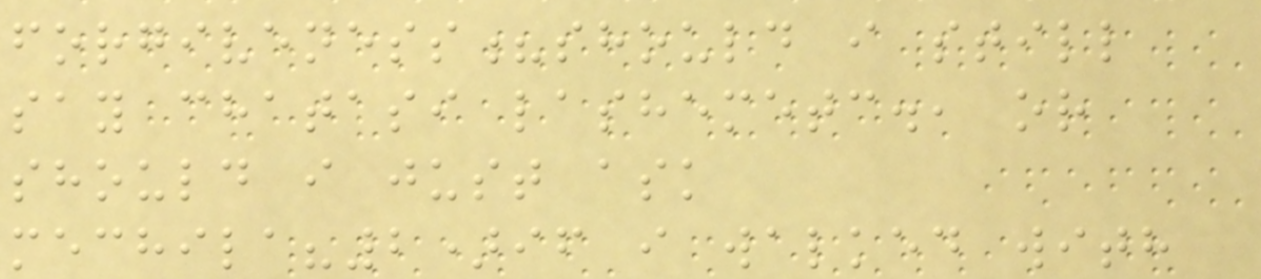forgiveness?should i still
say chatasi lashemetc., or
should i just ask
mechila?2)if i walked with
